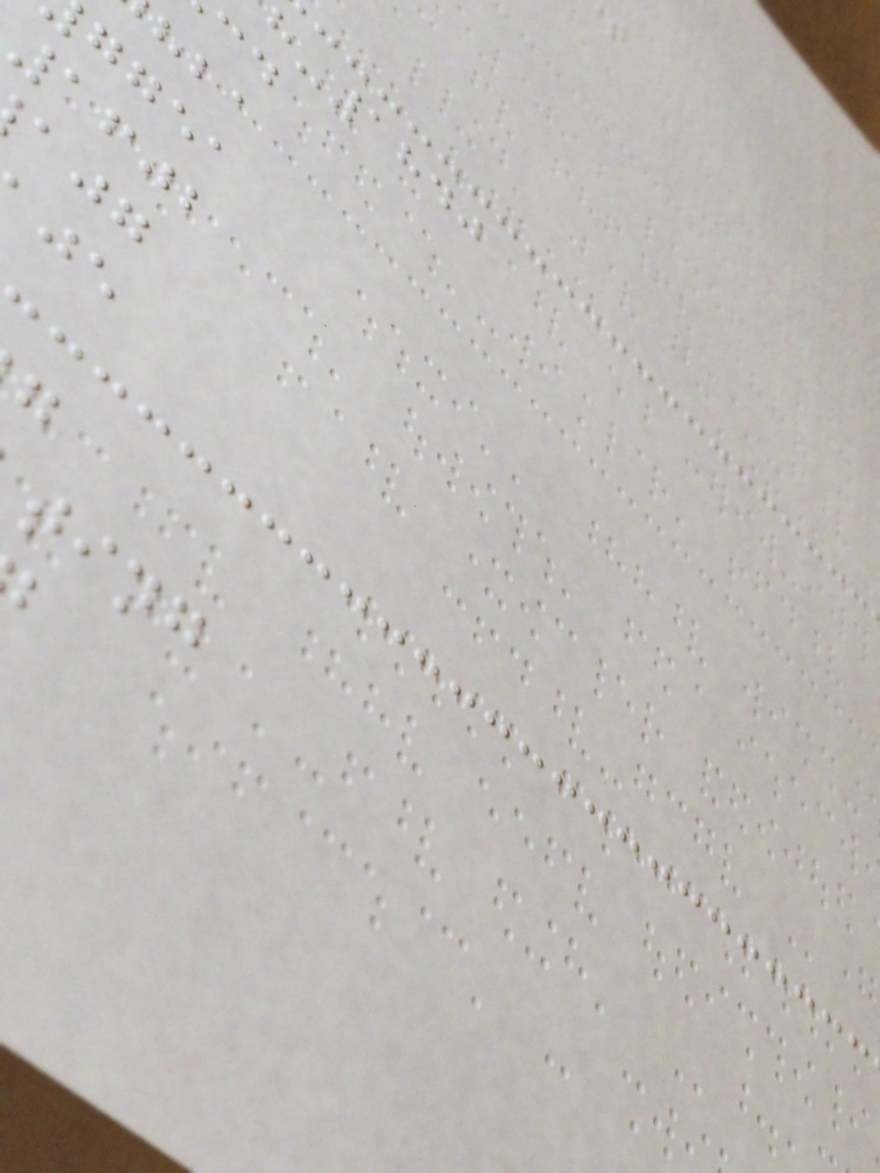-1840
ggea
1602
ting
